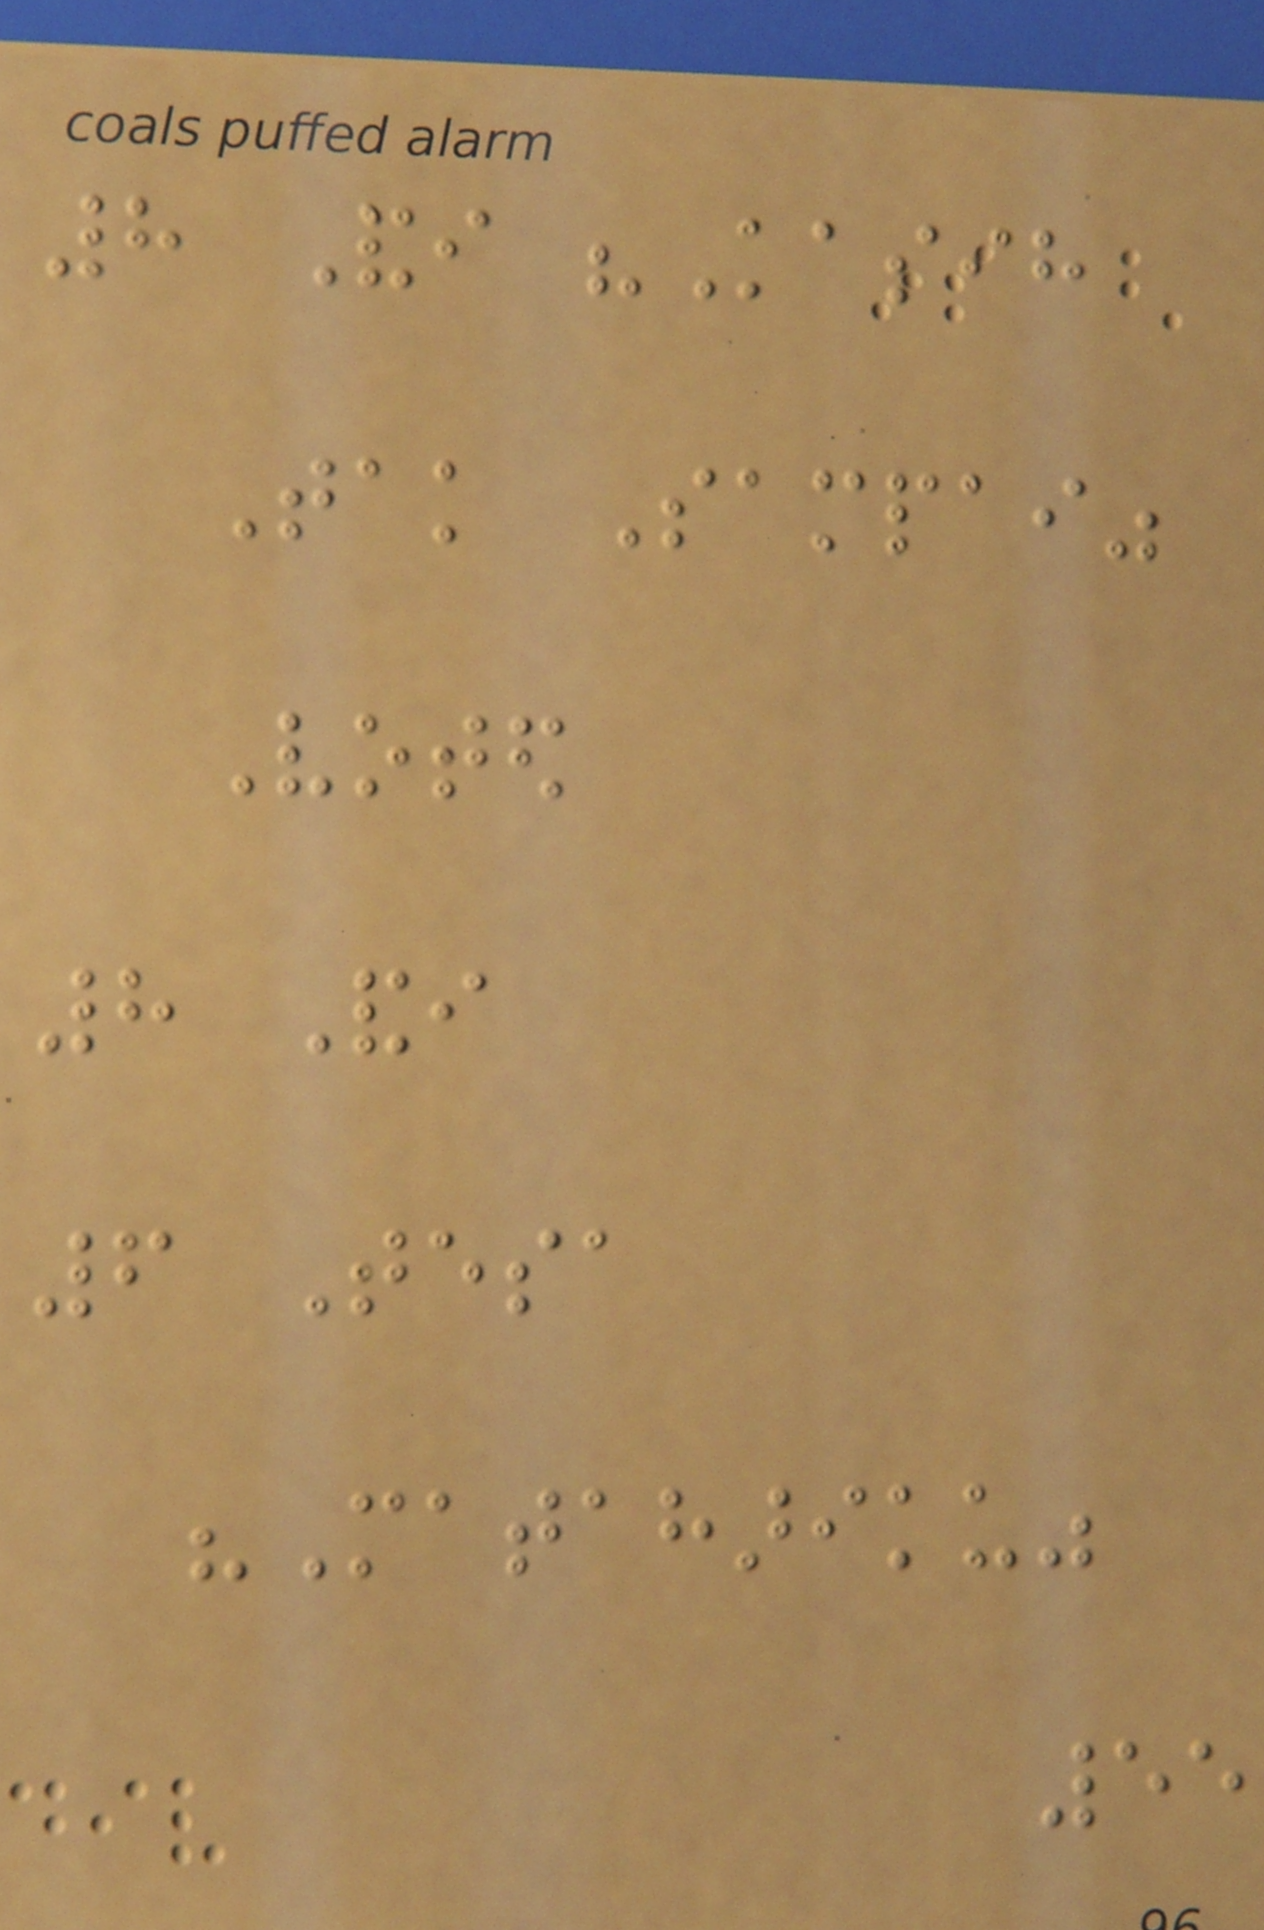8 Andi "Kasih
Tak Sampai"
Voted
8 Andi
6 Tesa
"Matahariku"
55
